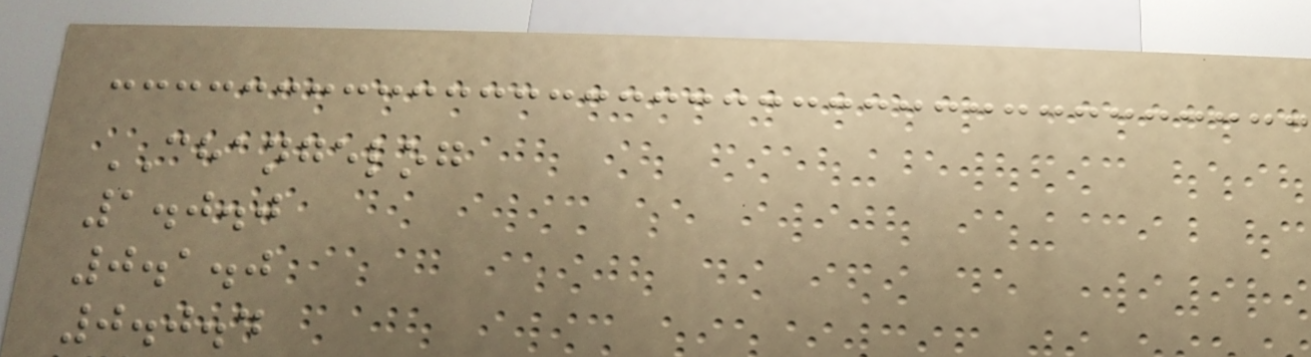CHANGELOG
1.0.0
0.1.0
0.0.4
